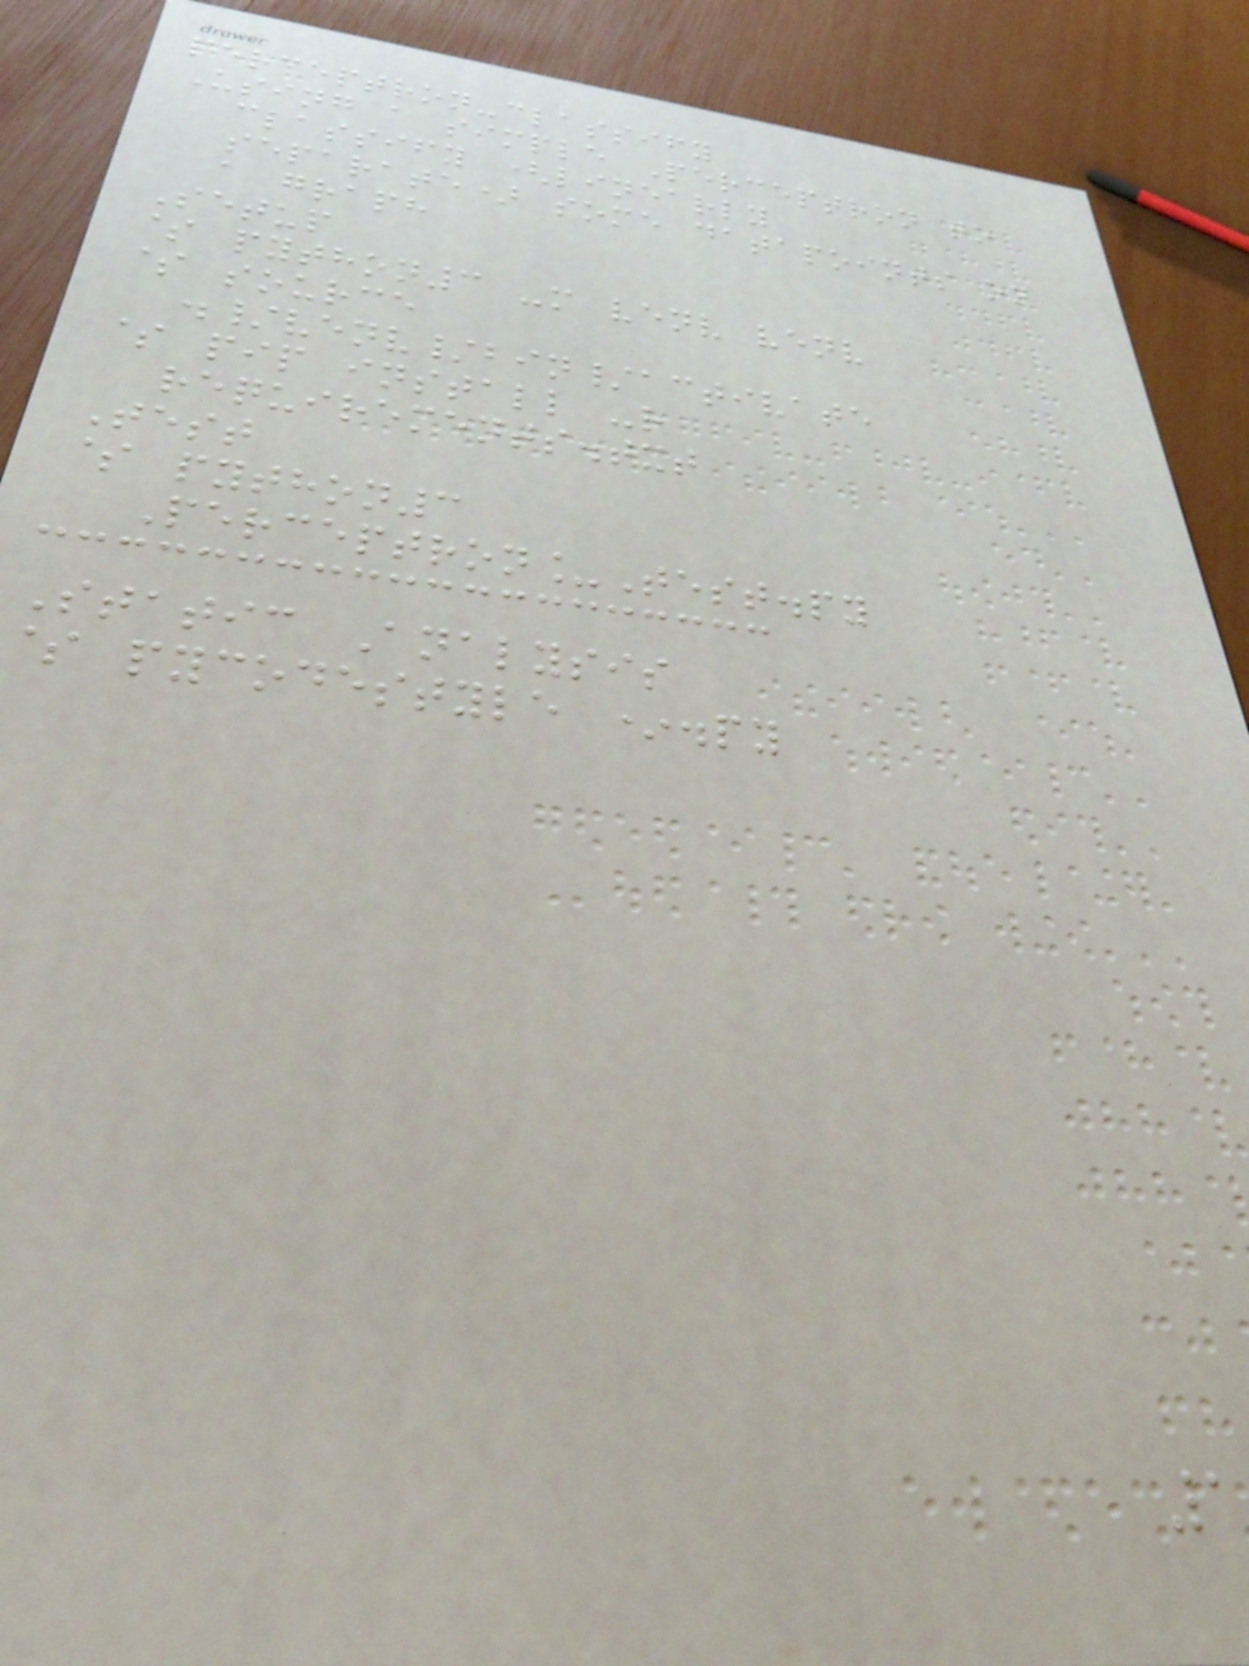perceptron-classify
Using a simple Perceptron to
classify (linearly
separate) some datapoints on
a graph
Setup
$ python3 -m venv venv
$ source
./venv/bin/activate
$ pip install -r
requirements.txt
Test
$ python3
Perceptron_Test.py
Static Analysis
pycodestyle *.py
